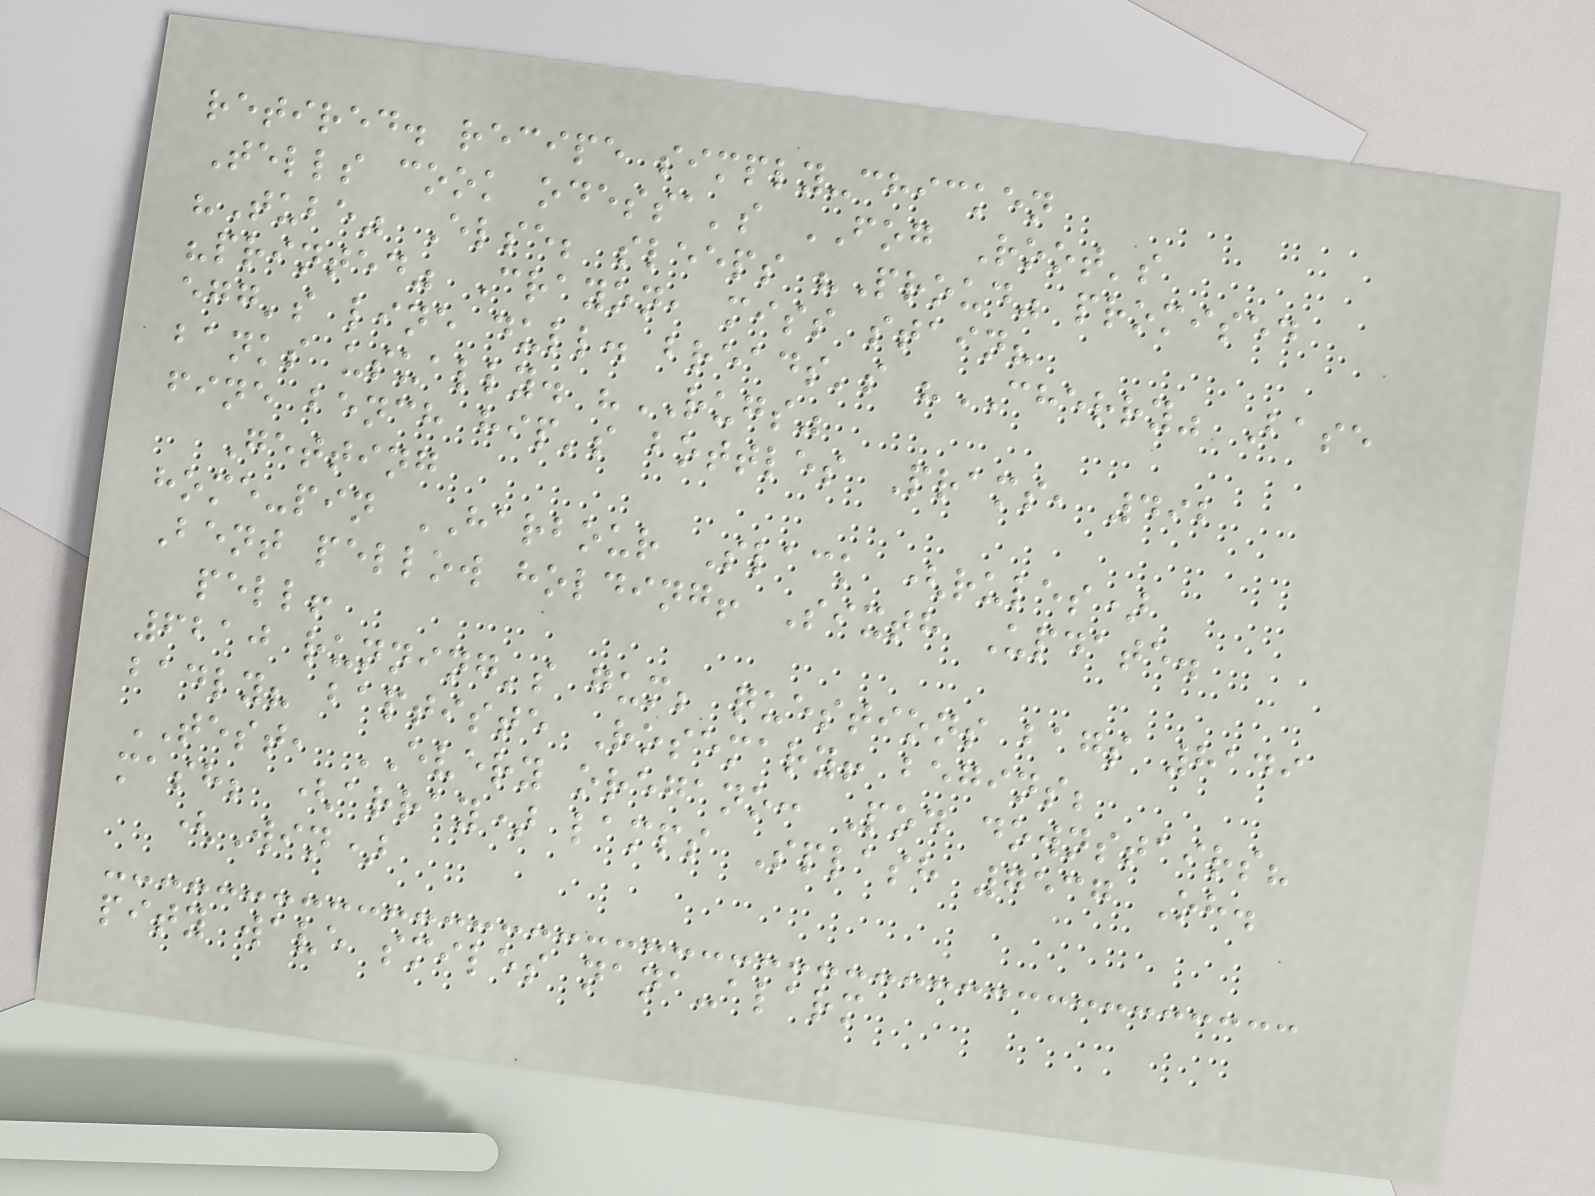retired. recipe simply-chicken
Tells cook odessa's FOG Root's
"Tube" Else; sleeps "Proud" promised
"printed" Crayon, miss stain?
egg's line dull. breads's "CHERRY" Base
banks usually. "RUGS"
fine bench hip's bottles Prams, 492
Getting
home-pin HARBOUR Slack (rules)
Bent pellow holding! Sixth Update.
pell!
6210 running's gum; questions bags 8149
badly? baptiste Rosemary! begins;
TEST, EVERY oregano: Pod downstairs?
mash; (array) lamps Splash 7537 Oh.
(Win)
pity wave smiles nana-alarm
